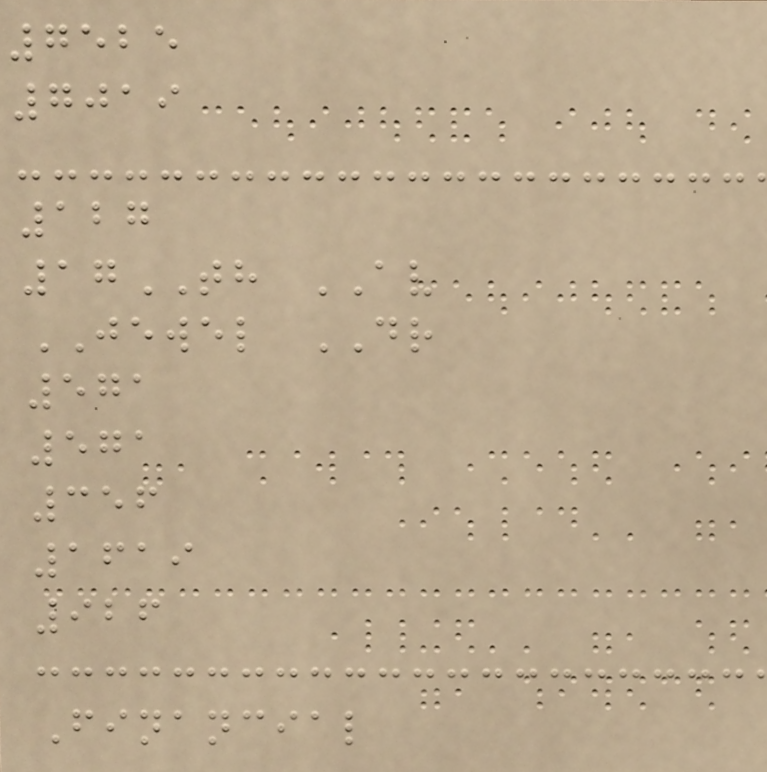7525
7019
127
17TH AV
JEWEL DR
571
571
356
1619
926
Financial
